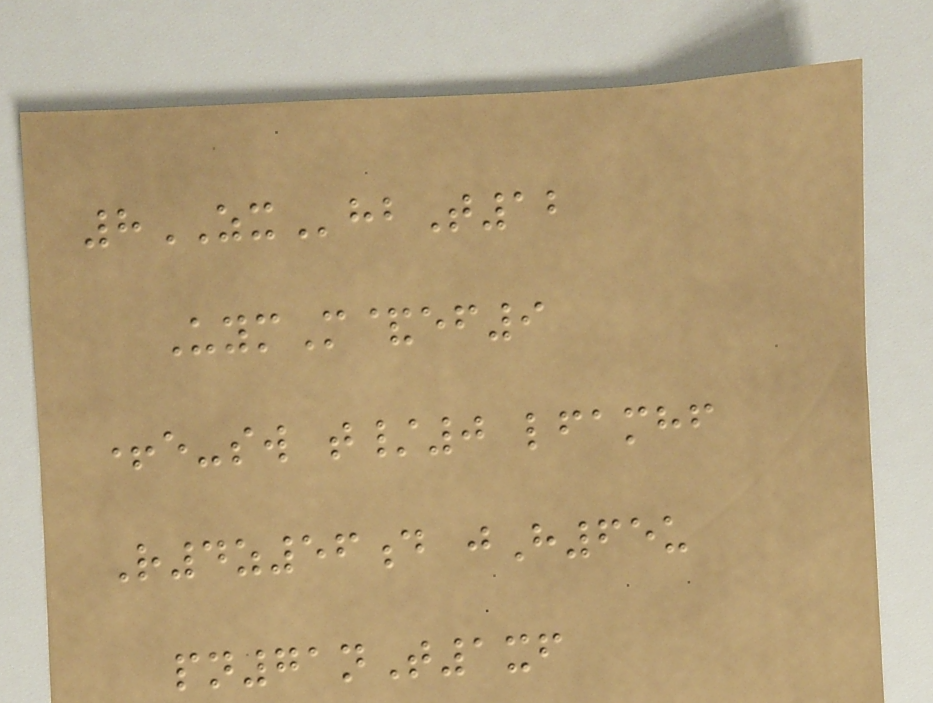8ZXhbT12
UymM&ef9
+e-sw t/0 lfamhf
R4z56d jH65u
pn71nT1xf
